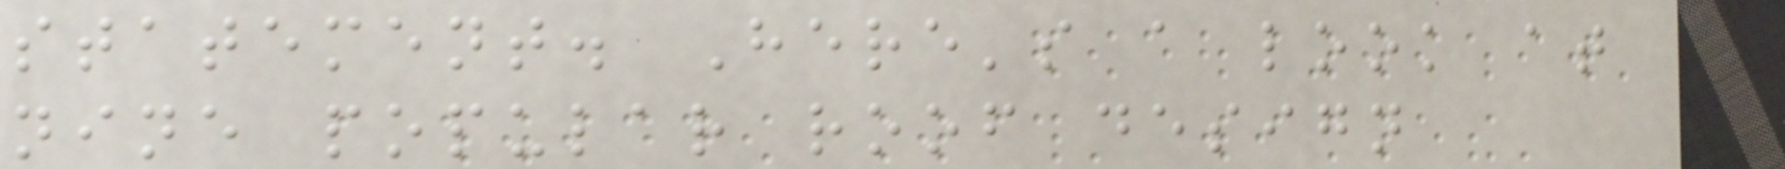statement. Here's a look at
nine popular roof design
